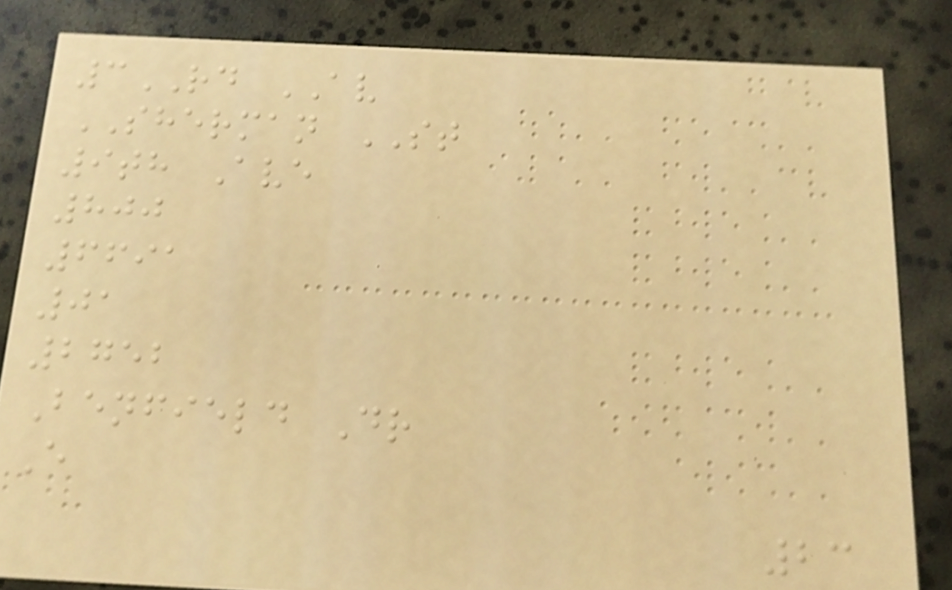3RD AV
SHERMAN ST
9th Ave
800
6691
01
2752
Benfield Dr
E
23
